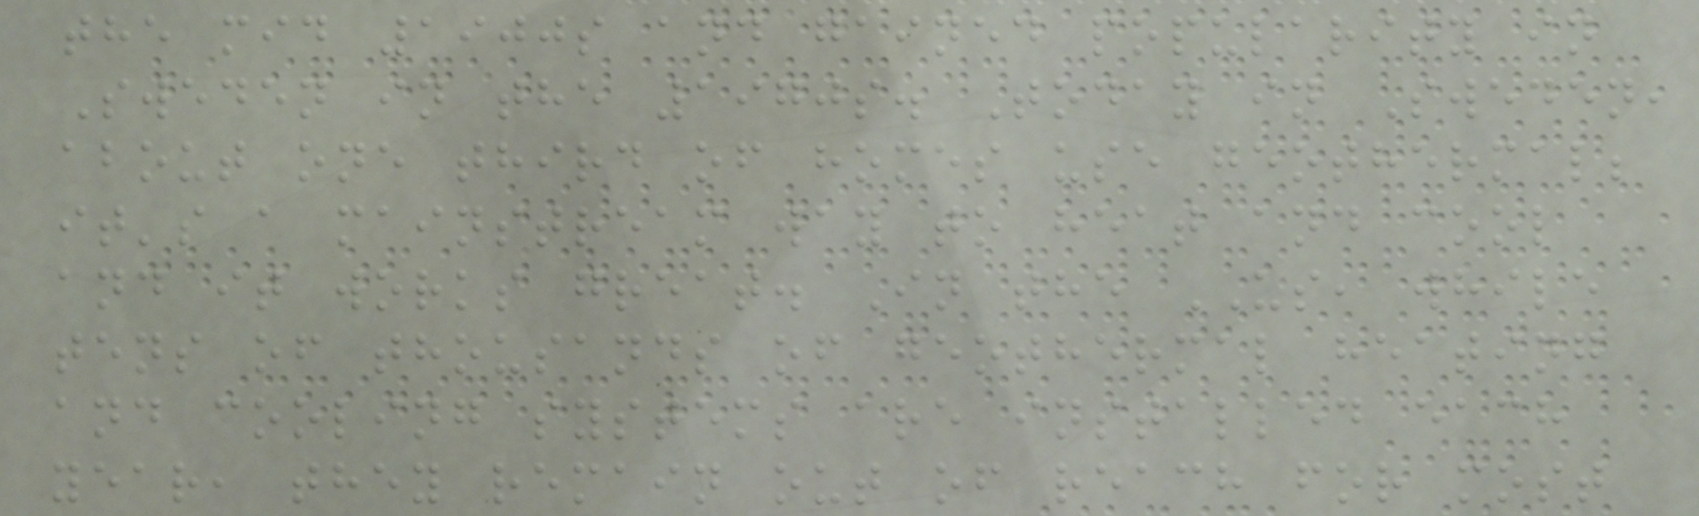the mid 1900s and gained popularity in
Sweden in the 1970s. Today in Sweden,
about one third of homes use geothermal;
it's a mainstream way to heat and cool
and it works great. In the US, while
tens of thousands of geothermal heating
and cooling systems are installed each
year, they remain out of reach for most
